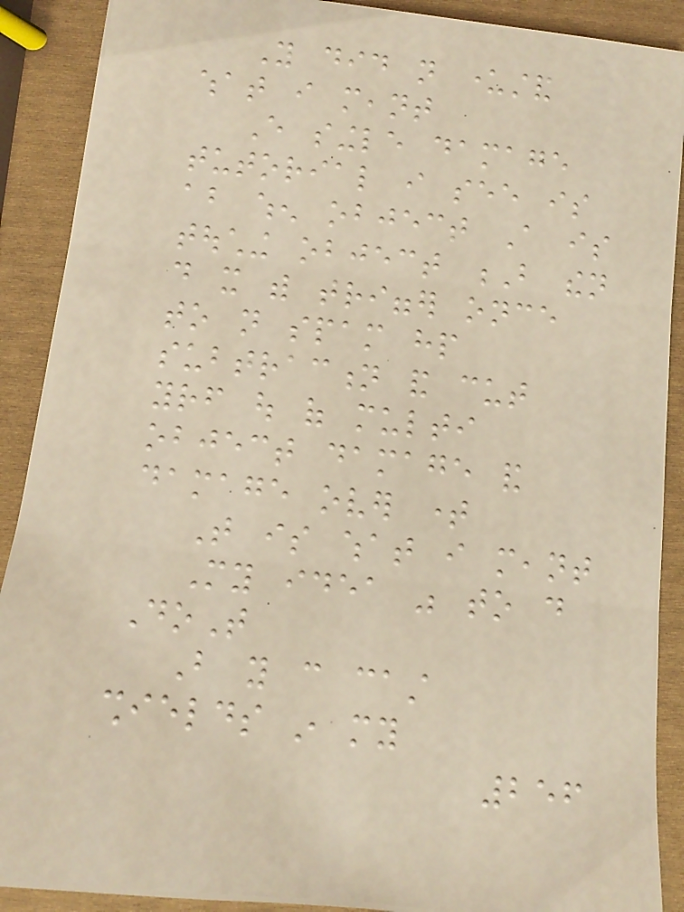You did not understand
what i meant
Every single damage
tutorial i see is
about when object A is
touching object B then
do it with trigger once
to not spam hp
subtraction and cut
yourself out of multi
object damage and
damage over time
That is what i meant
My idea was to do
DoT
But you can cast
shields in my
256
